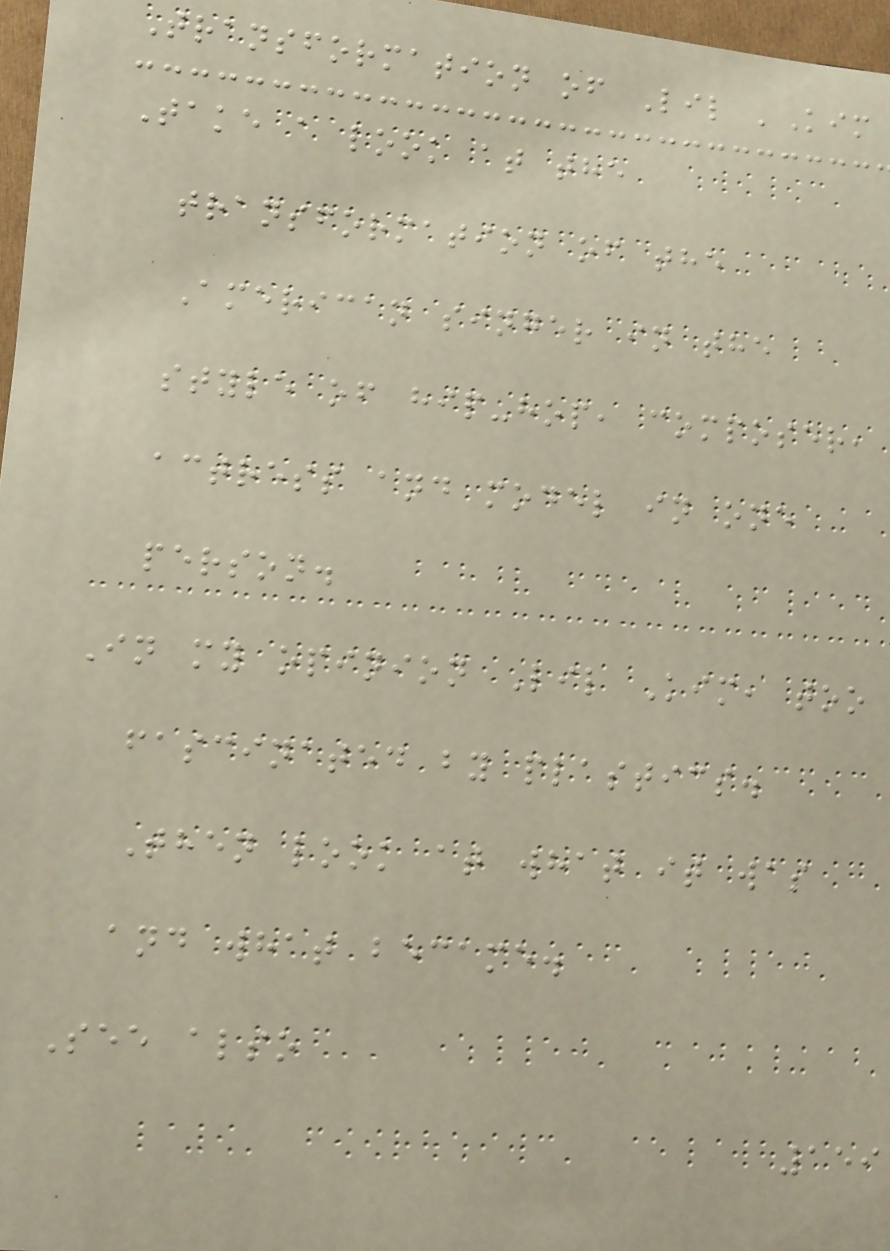Transformation of Lil 'Kim
Take a look at the
transformation of the
American singer in the
style of hip-hop, composer,
actress and model in one
person.
In my opinion Lil Kim, too
fascinated by plastics.
Then look at what it was
and what became.
See also
159
